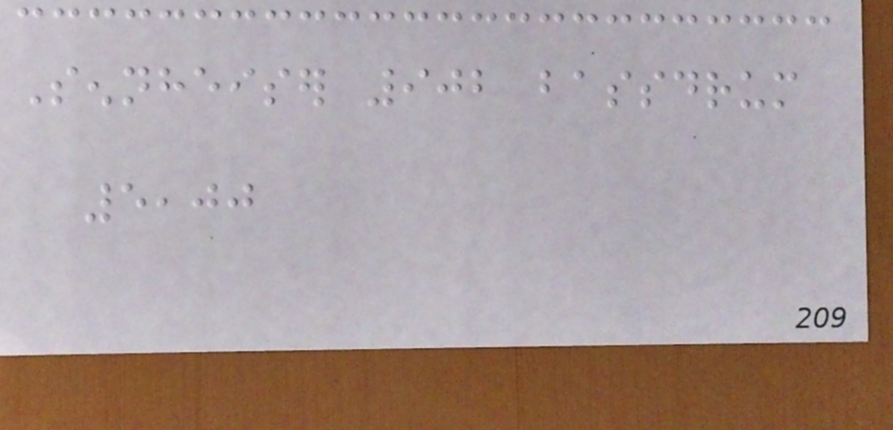Sennheiser 902 bassdrum
5,00
